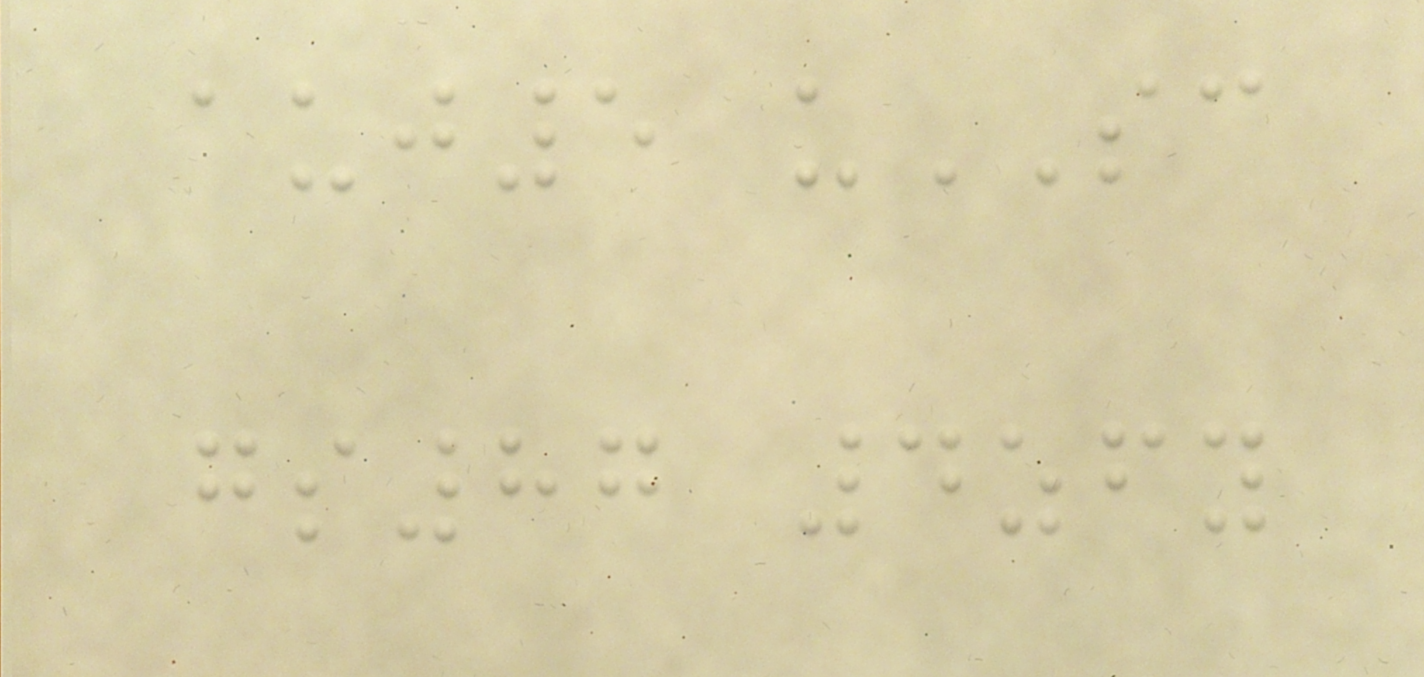auj5 uSC
gs87 4zfy
